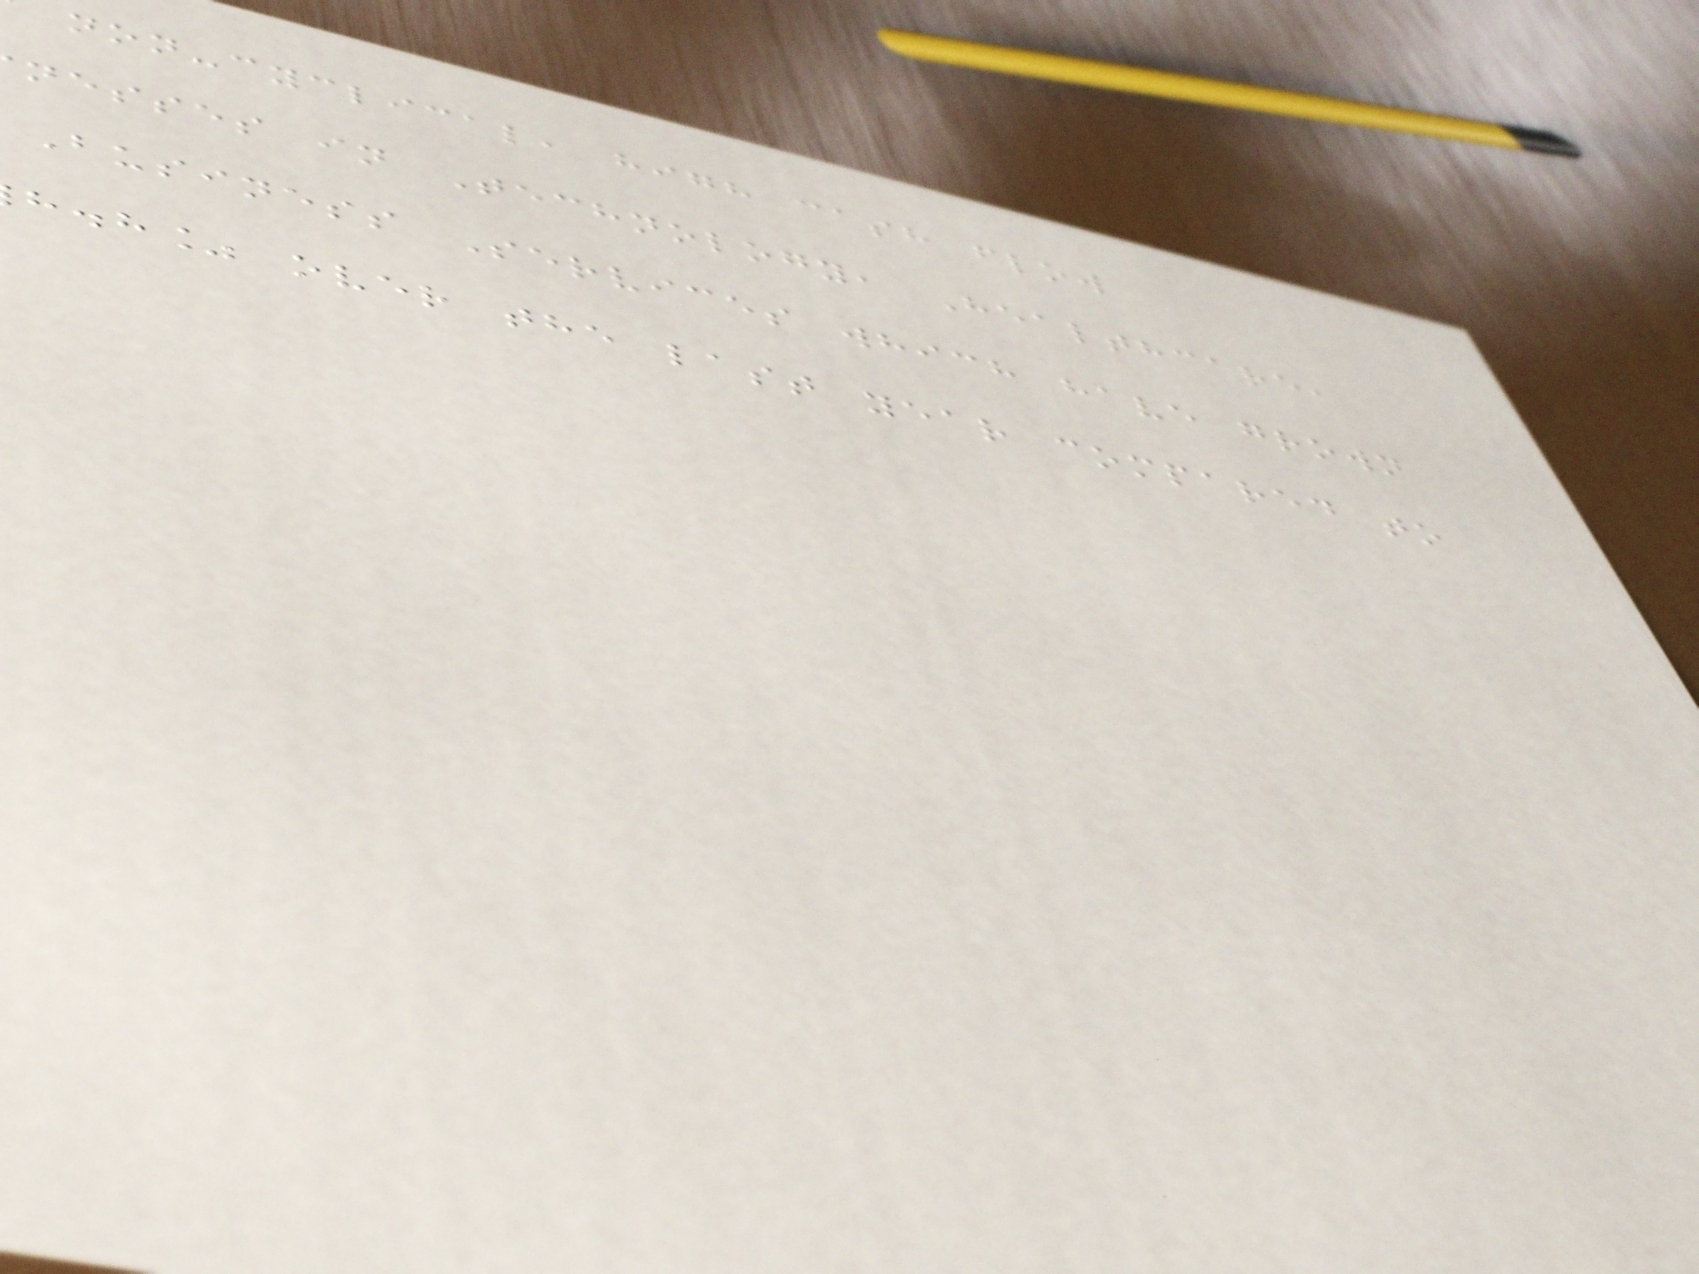non-cyclical, high cash flow
nesses in Technology, Healthcare,
Business Services which have grown
h.h% over the last year compared to
